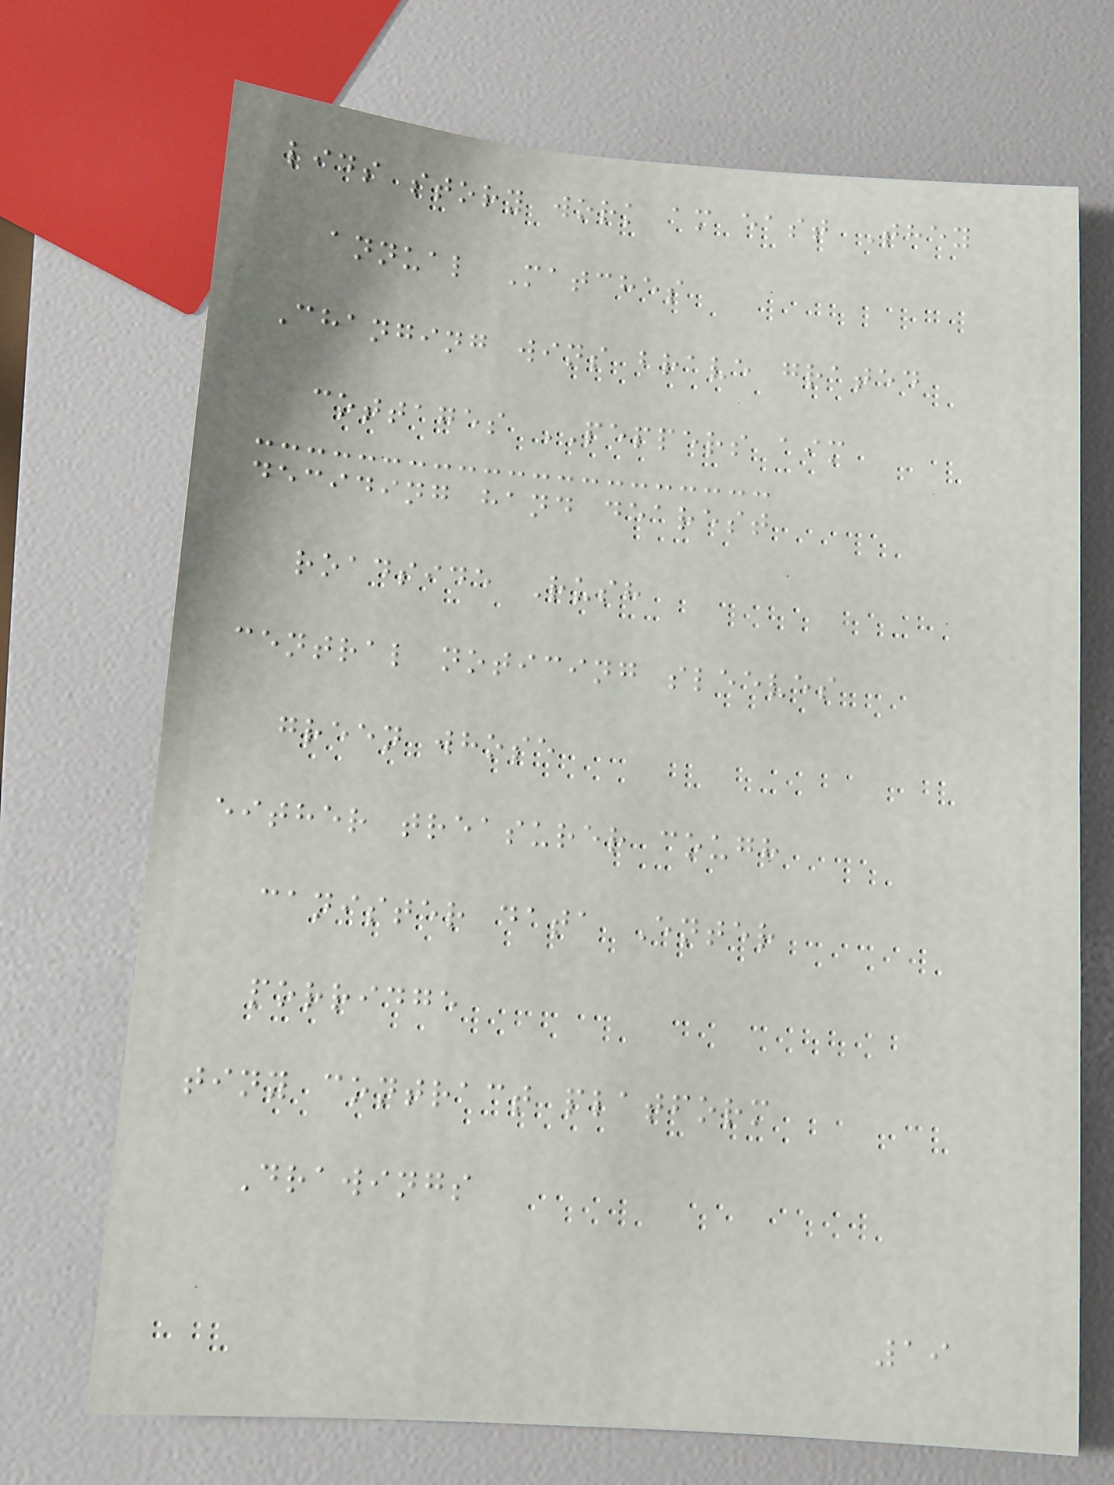lids story work am east They
annual Matches
Changing wins brave grated
cottages PEPPERS aim
deciding hand dearest
roadside Rush
central noticing sleeves
green whose
either treasurer cough
canister data Enter
porridge
tiny contract platform
Drawings
19
